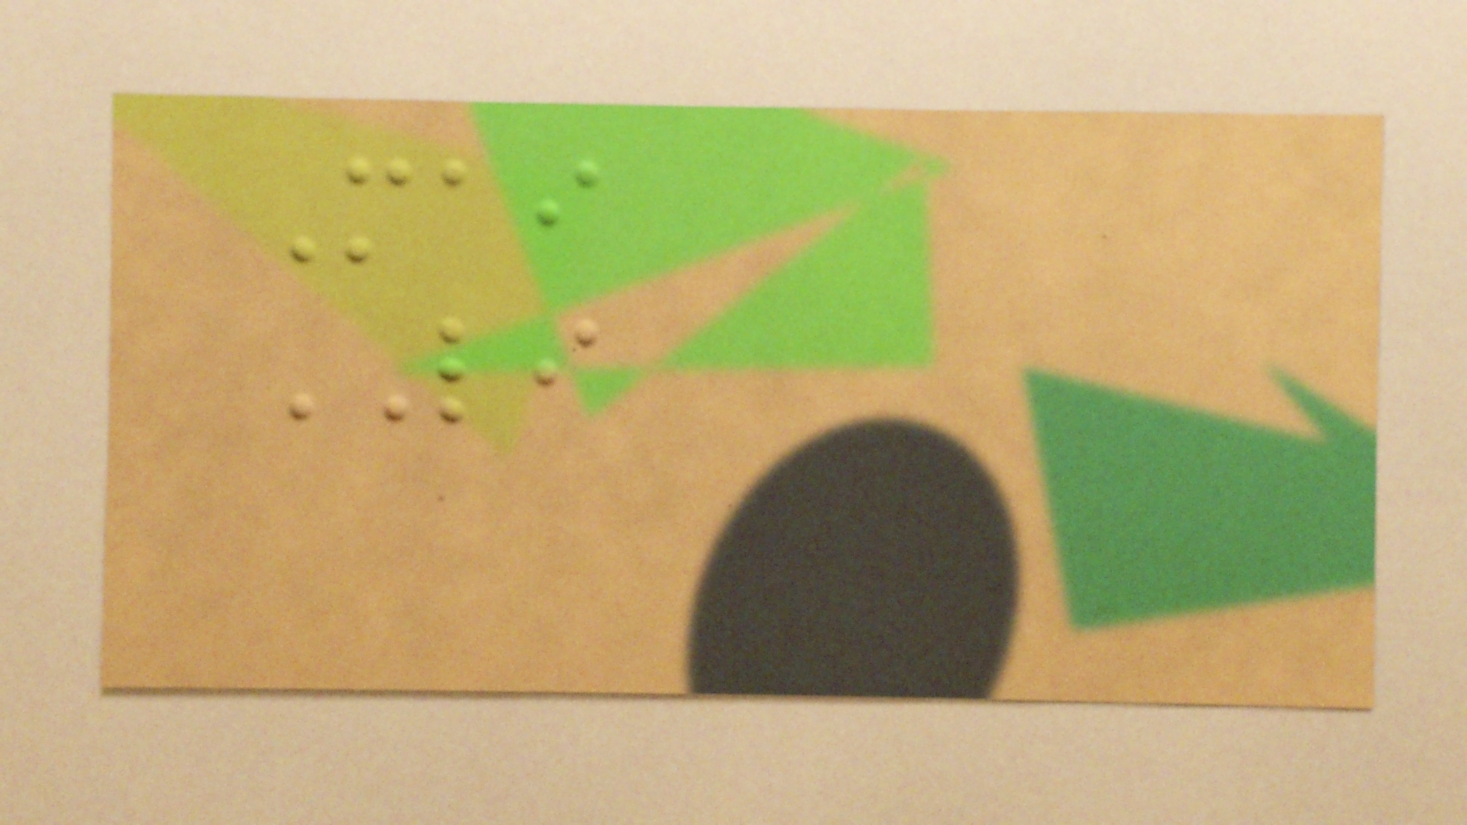Mai
LI
